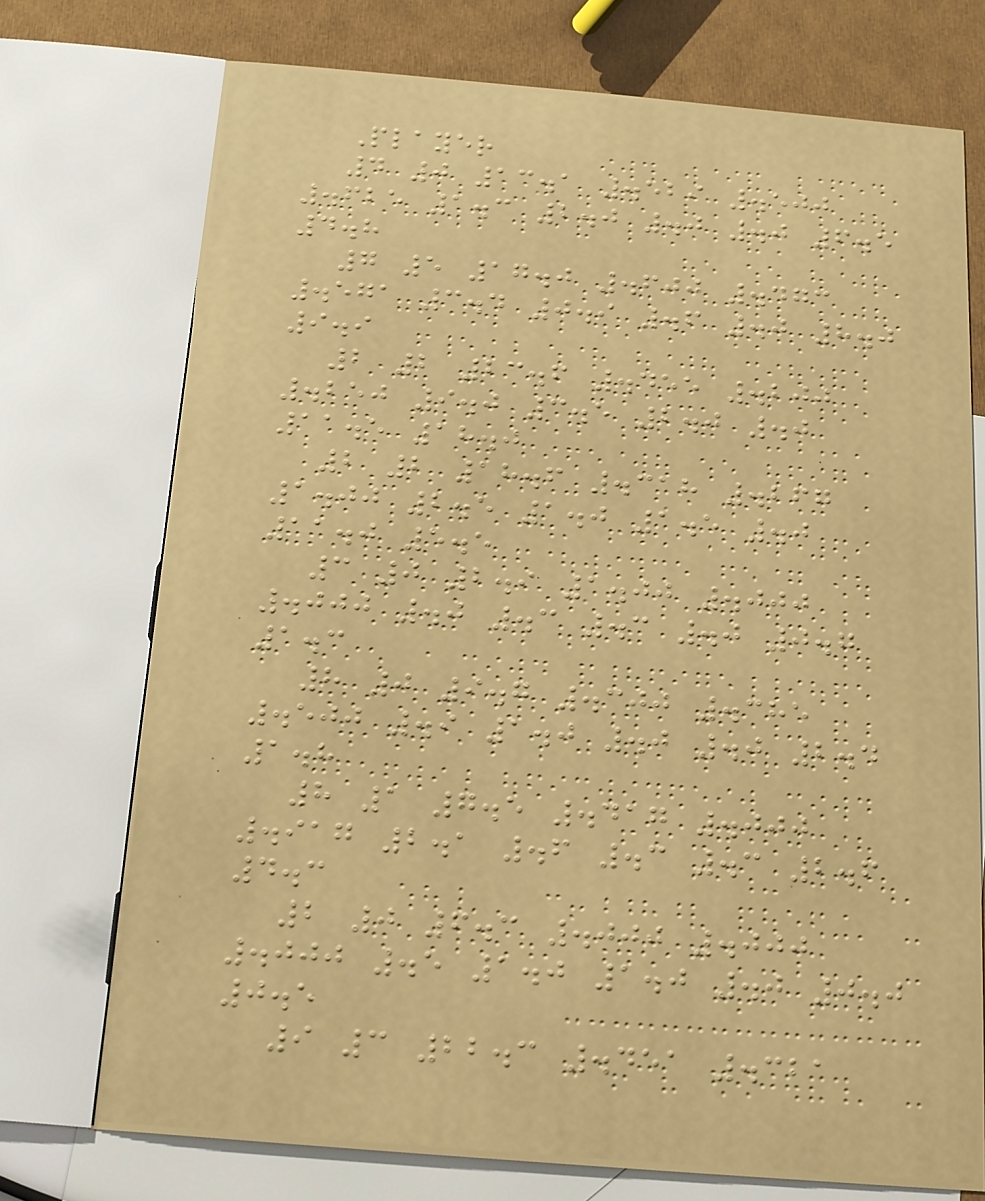Player
4 0 13.1 .529 .500
.625 1.3 2.0 .0 .0 6.5
4.8
7 5 17.0 .600 .473
.571 3.4 0.9 .6 .0 8.0
9.9
2 2 23.6 .455 .200
.250 9.0 3.5 2.0 .0
11.5 18.0
2 2 18.6 .318 .267
1.00 2.5 1.0 1.5 .0
11.0 5.5
3 0 2.9 1.00 .000
.000 .0 .3 .3 .0 0.7
1.3
8 0 9.7 .300 .385
.500 .9 1.0 .0 .0 2.4
1.8
8 1 7.5 .417 .000
.917 2.1 .6 .3 .3 2.6
4.3
2 0 6.3 .000 .000
.000 .5 1.0 1.0 .0 0.0
0.5
9 3 22.3 .451 .321
